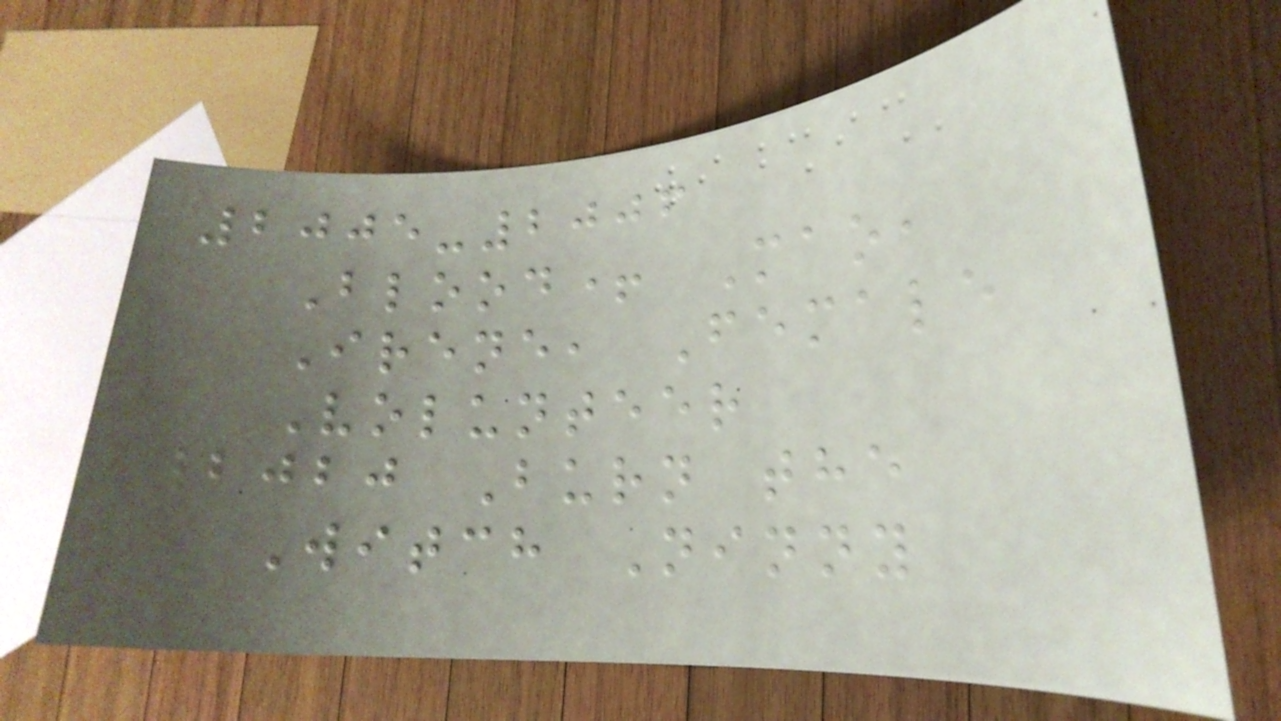2005-2006
Blood+ Mao,
Irene, Female
Volunteer
2020 Burn the
Witch Ninny
